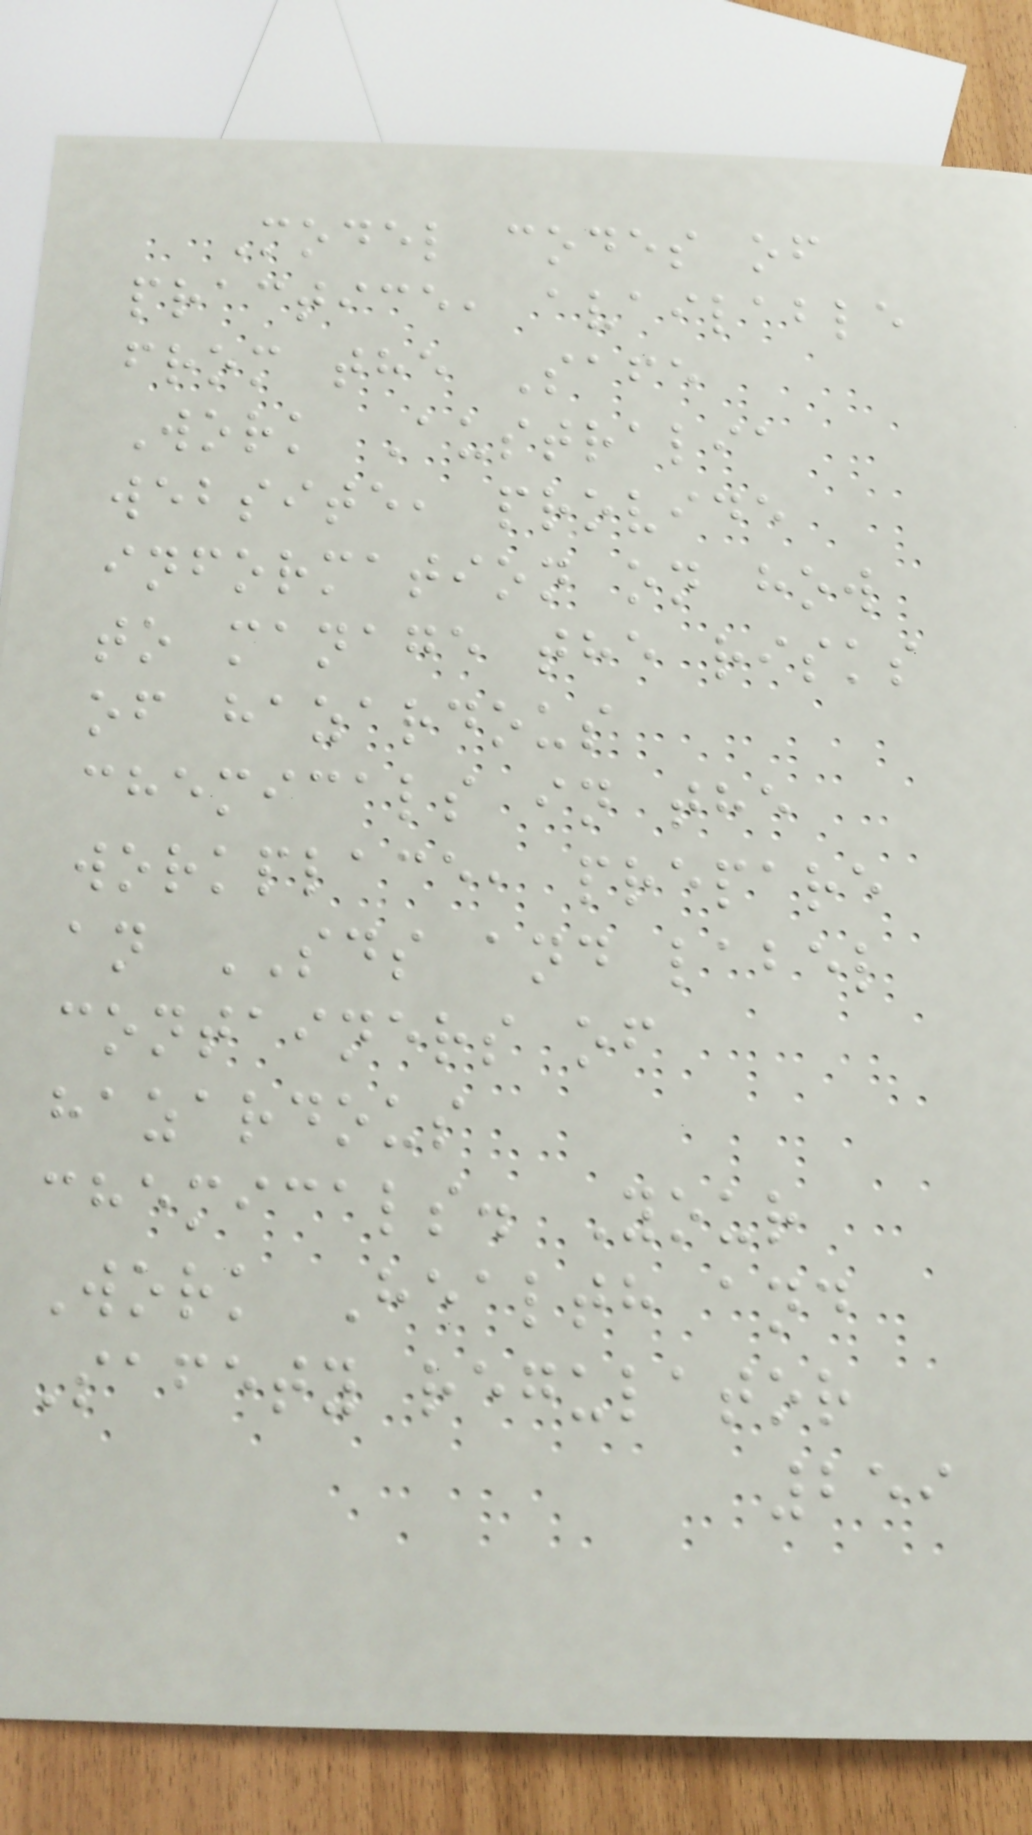Model codes of
practice, available
from the Safe
Work Australia
website, provide
information on how
to manage the risks
of hazardous
chemicals in the
workplace, prepare
an SDS and label
containers of
hazardous
chemicals. Your
Work Health and
Safety regulator
259
